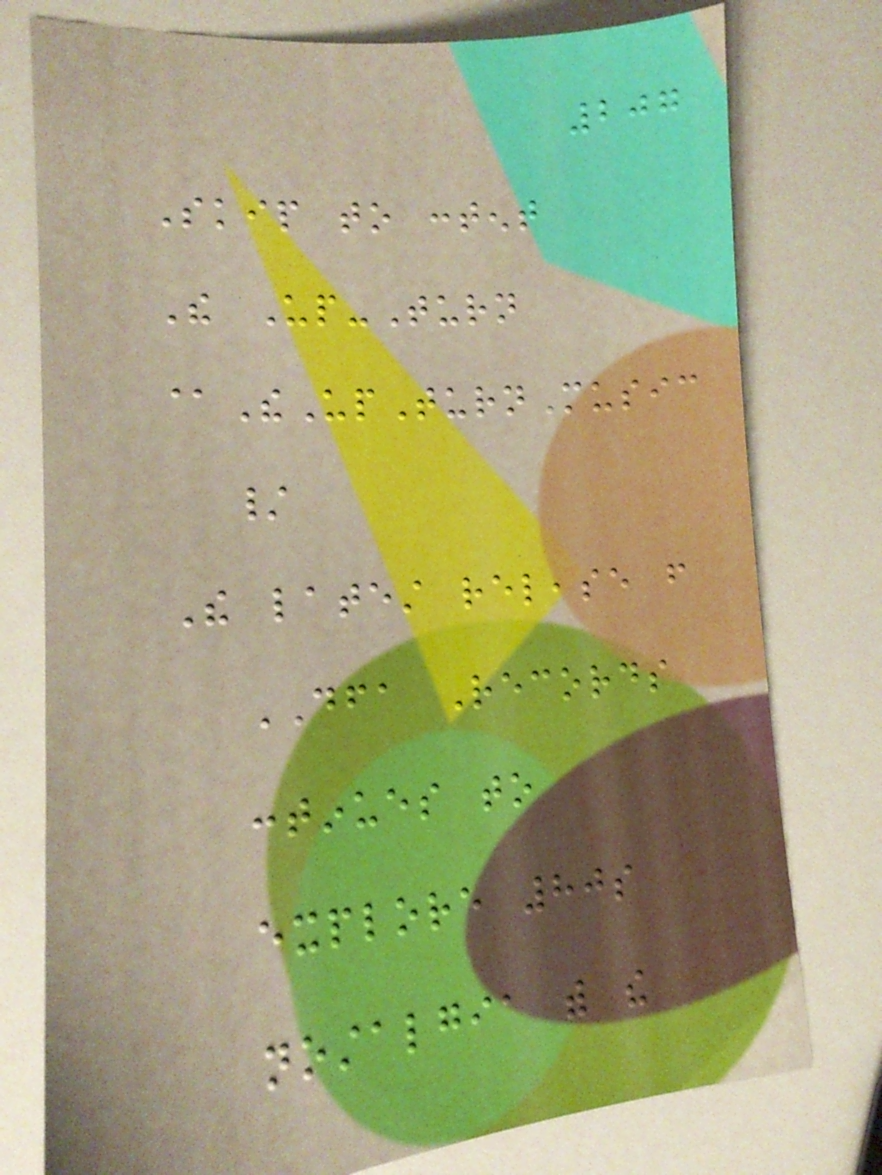207
Skip to content
The Up-Turn
@TheUpTurnMusic
/
The latest release from
DFA Records
continues to
explore 80s
nostalgia with the
